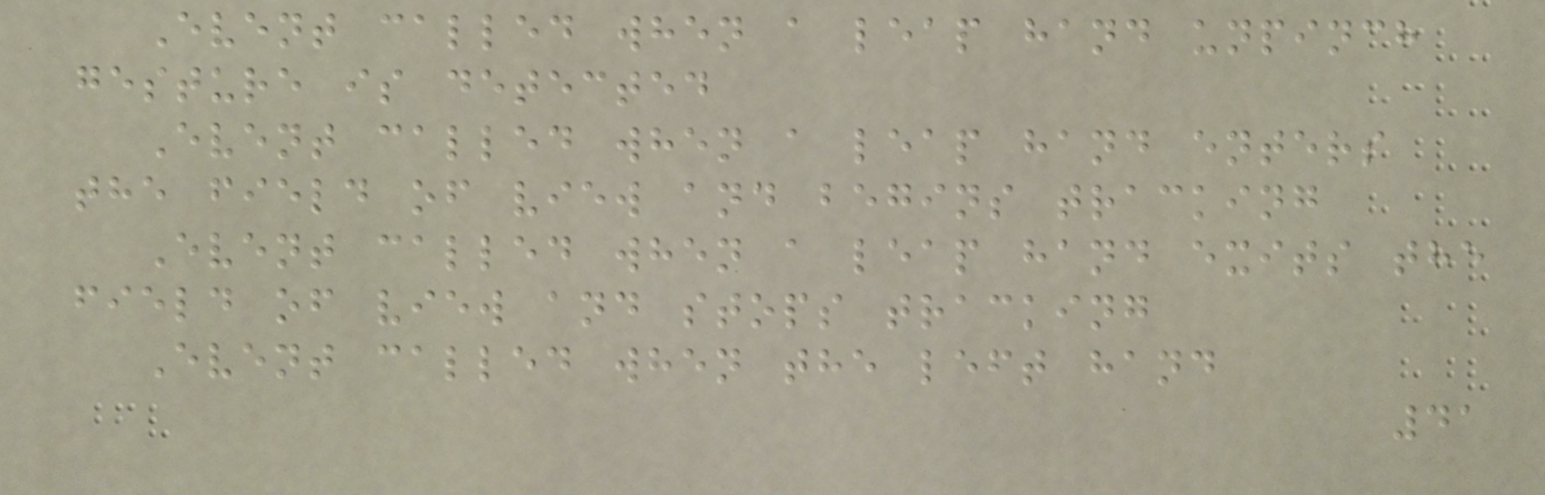Event called when a leap hand unpinch
gesture is detected
Event called when a leap hand enters
the field of view and begins tracking
Event called when a leap hand exits the
field of view and stops tracking
Event called when the left hand
41
